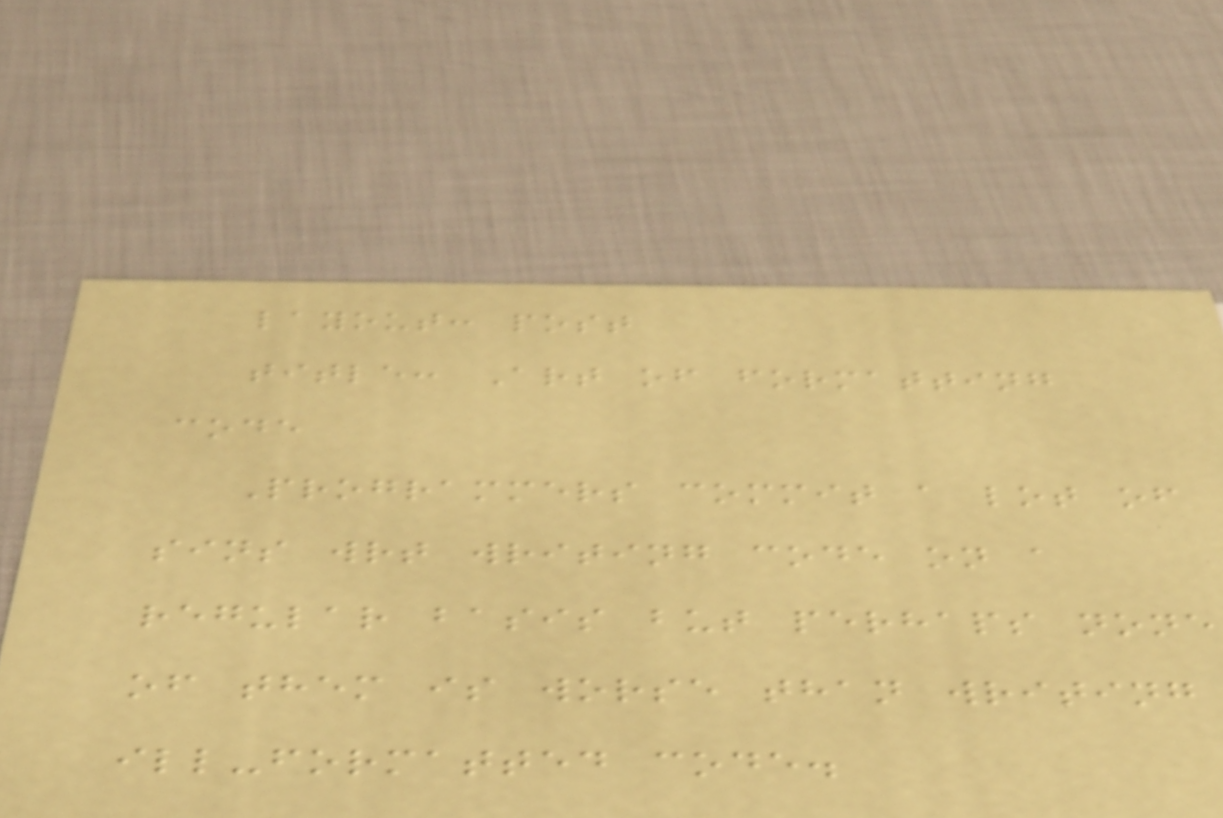layout: post
title: Art of formatting
code
Programmers commit a lot of
sins wrt writing code on a
regular basis but perhaps none
of them is worse than writing
ill-formatted code.
